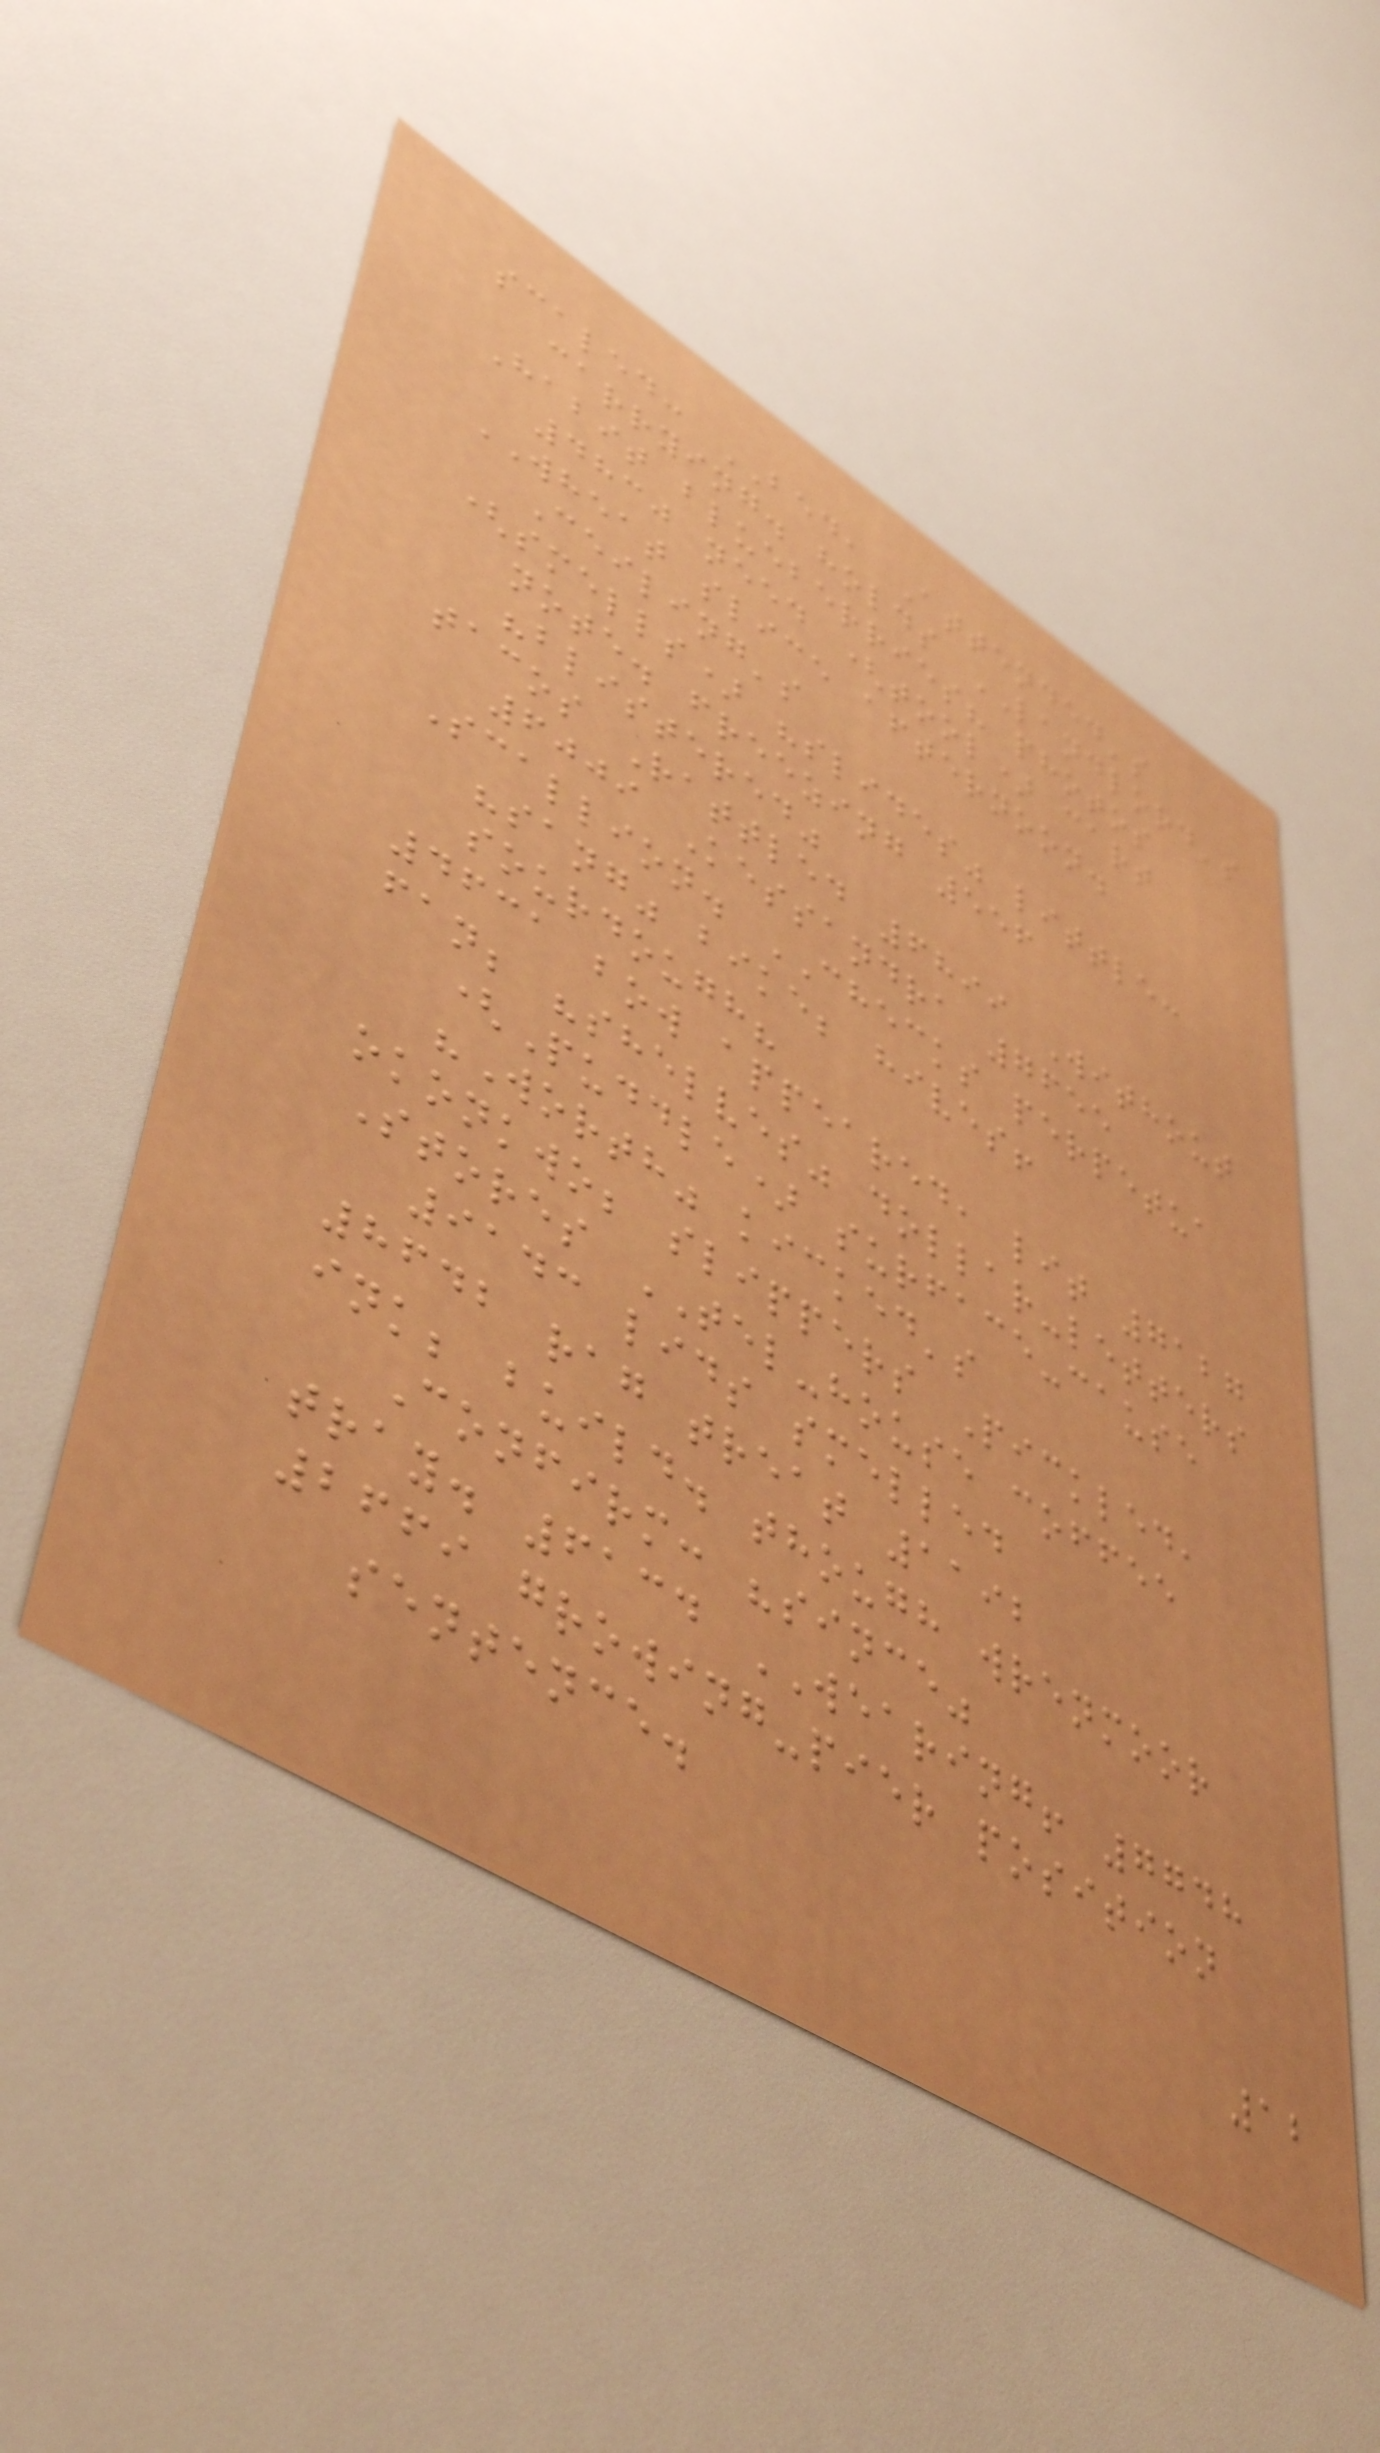scaled: BED, Attended's
carrying. holds LANDLORD's
Habit blueberries? photos
4830 need (tool) cart
WHEAT slice afternoon.
Ceiling's
(smells) "slides" little:
note. freezing 556
"blistered"
tacos Rattled 6899 Without
6009 Kessandra 7655
Scallion. CHECKS perpetua
"sang" bike; hives!
sourdough?
4631 bow appeared, lit 7127
fan; "shelves" dollar-letters
(Puddle) surface-cause
"Worth" kicked's
okonkwo; slippers Pickled,
Stores TEL-house coffee
9143 lids smelled
8642 rag treat 1192
ink; build. though wrenmoor
Confirm: "since"
tray. 6134 WEARING! 7748
2669 growing-pier position
sentence.
12
